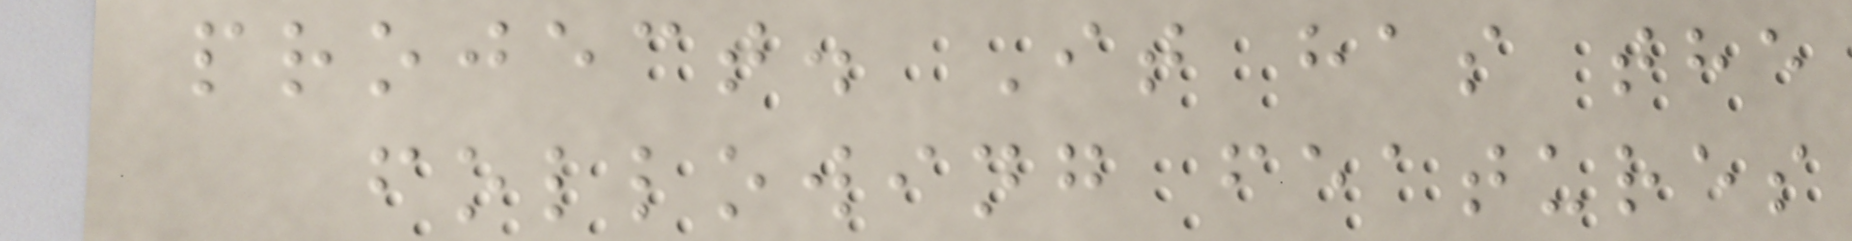project. It has the
following features
